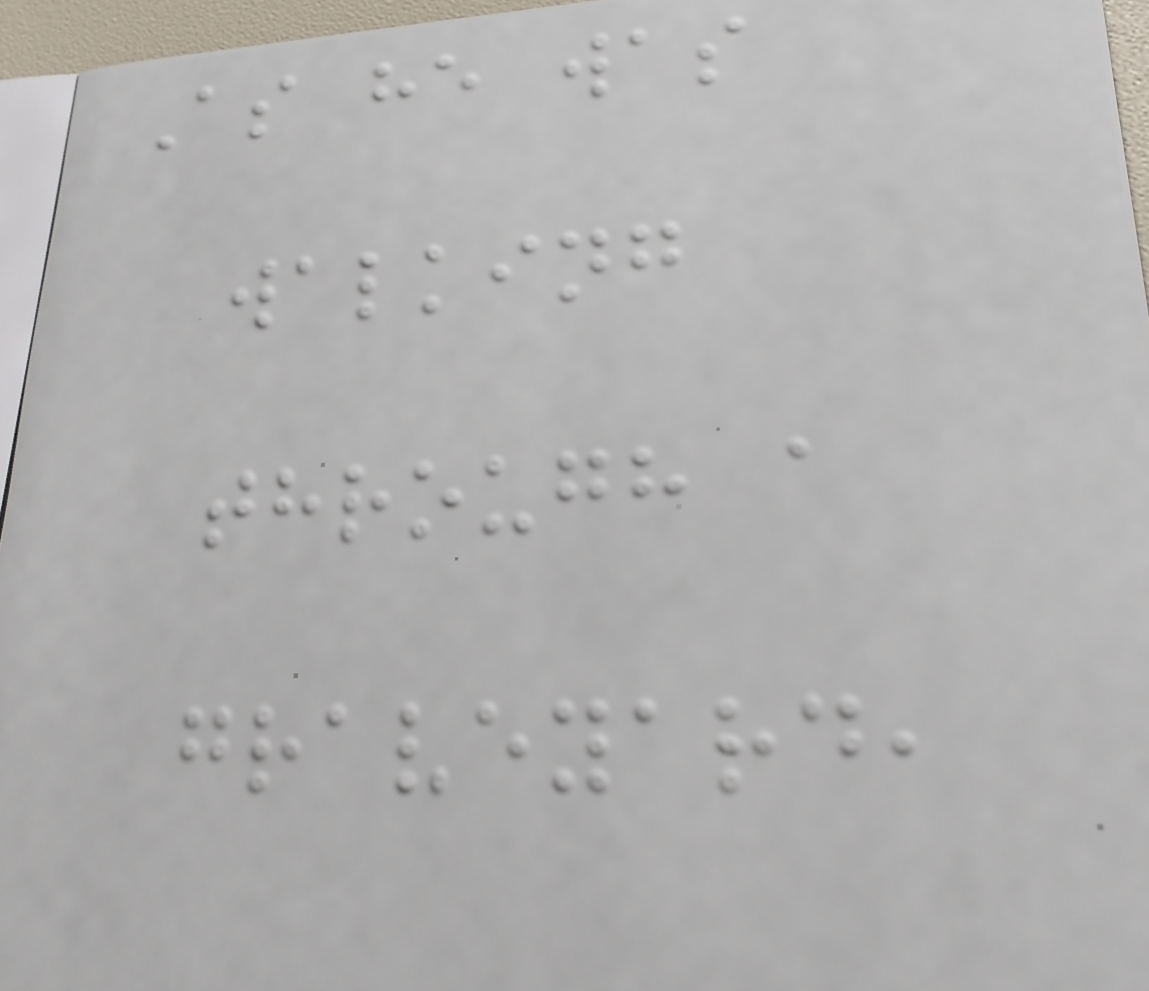As he was
walking
through a
graveyard,
